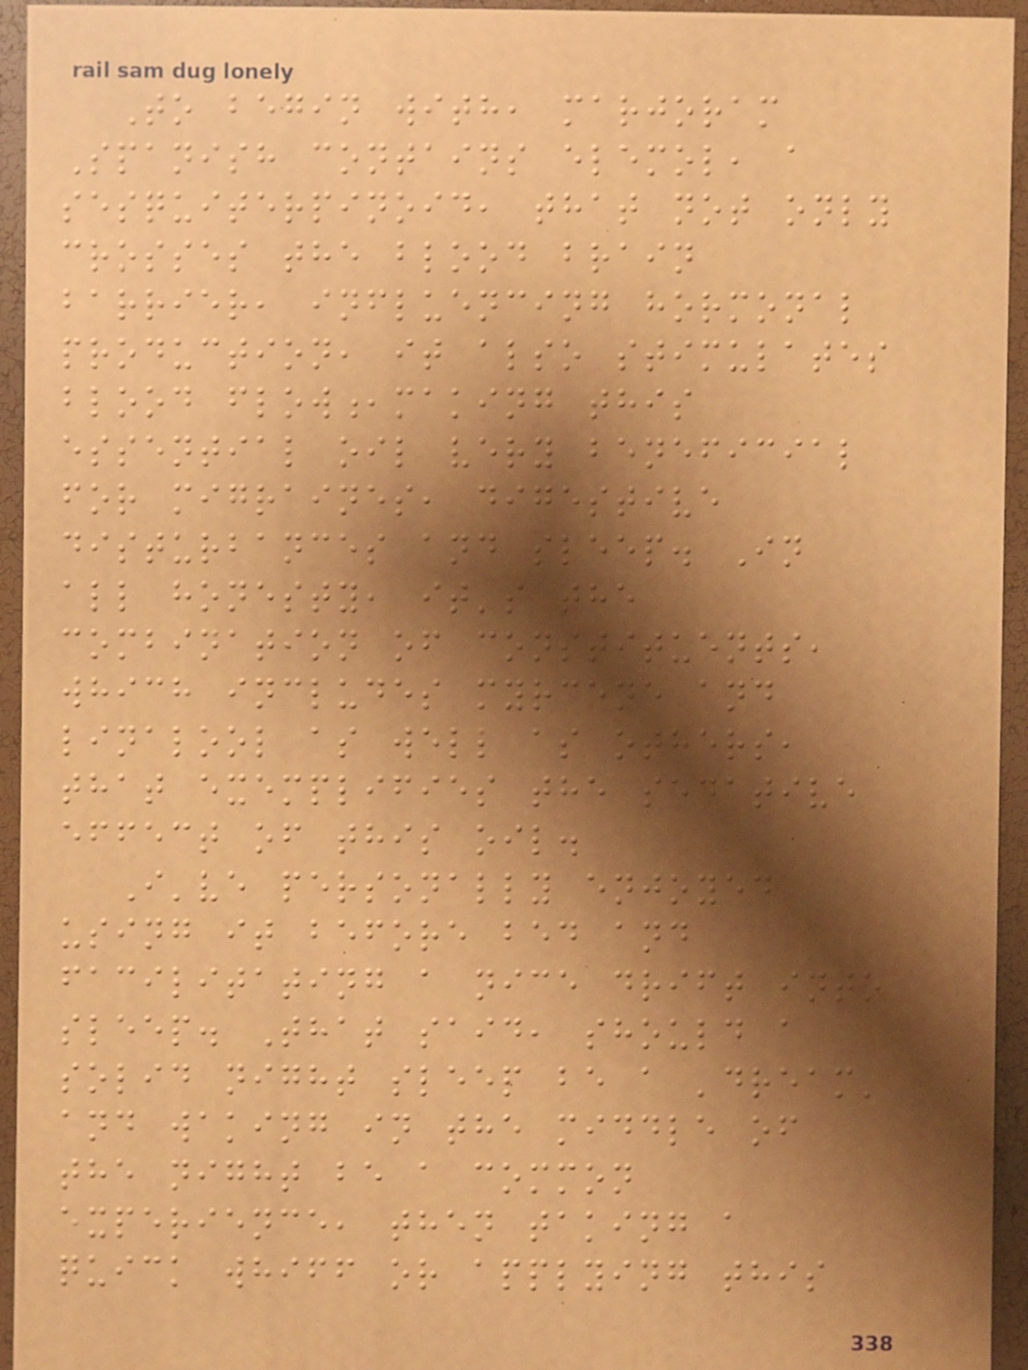To begin with, marjoram
Spanish contains elemol, a
sesquiterpinoid, that not only
crosses the blood brain
barrier, influencing hormonal
production, it also stimulates
blood flow,making this
essential oil very beneficial
for migraines, digestive
disturbances and sleep. In
all honesty, it's the
combination of constituents,
which includes myrcene and
linalool as well as others,
that exemplifies the sedative
effect of this oil.
I've personally enjoyed
using it before bed and
facilitating a nice drift into
sleep. That said, should a
solid night sleep be a 'dream'
and waking in the middle of
the night be a common
experience, then taking a
quick whiff or applying this
